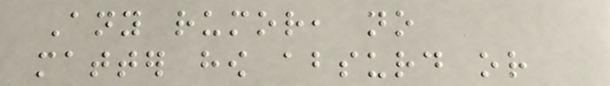Any rumor, no
matter how absurd or
